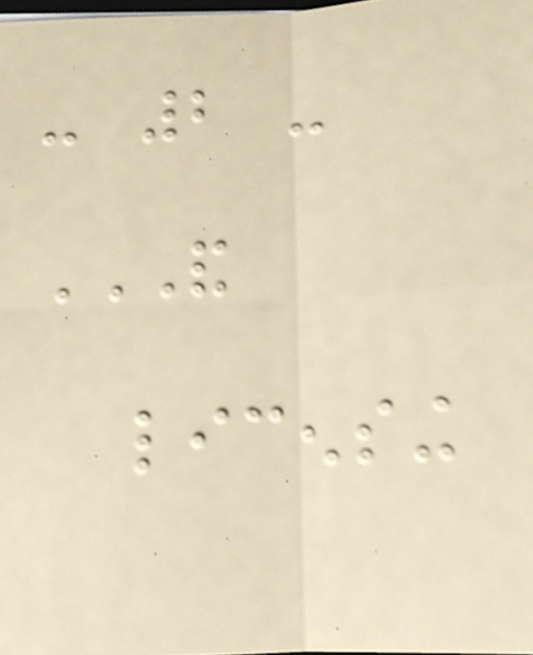- 2 -
AND
LICENSING
